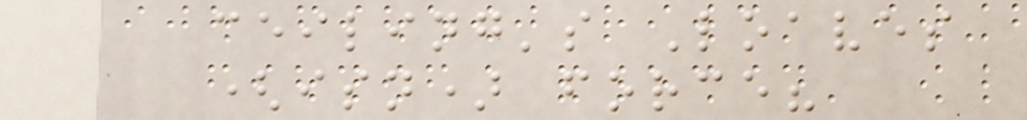ceiling's Loaves
(isn) force?
